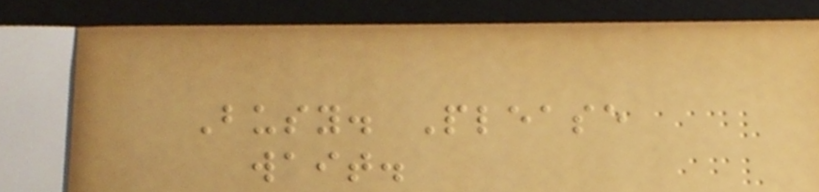Busy. Please
wait.
